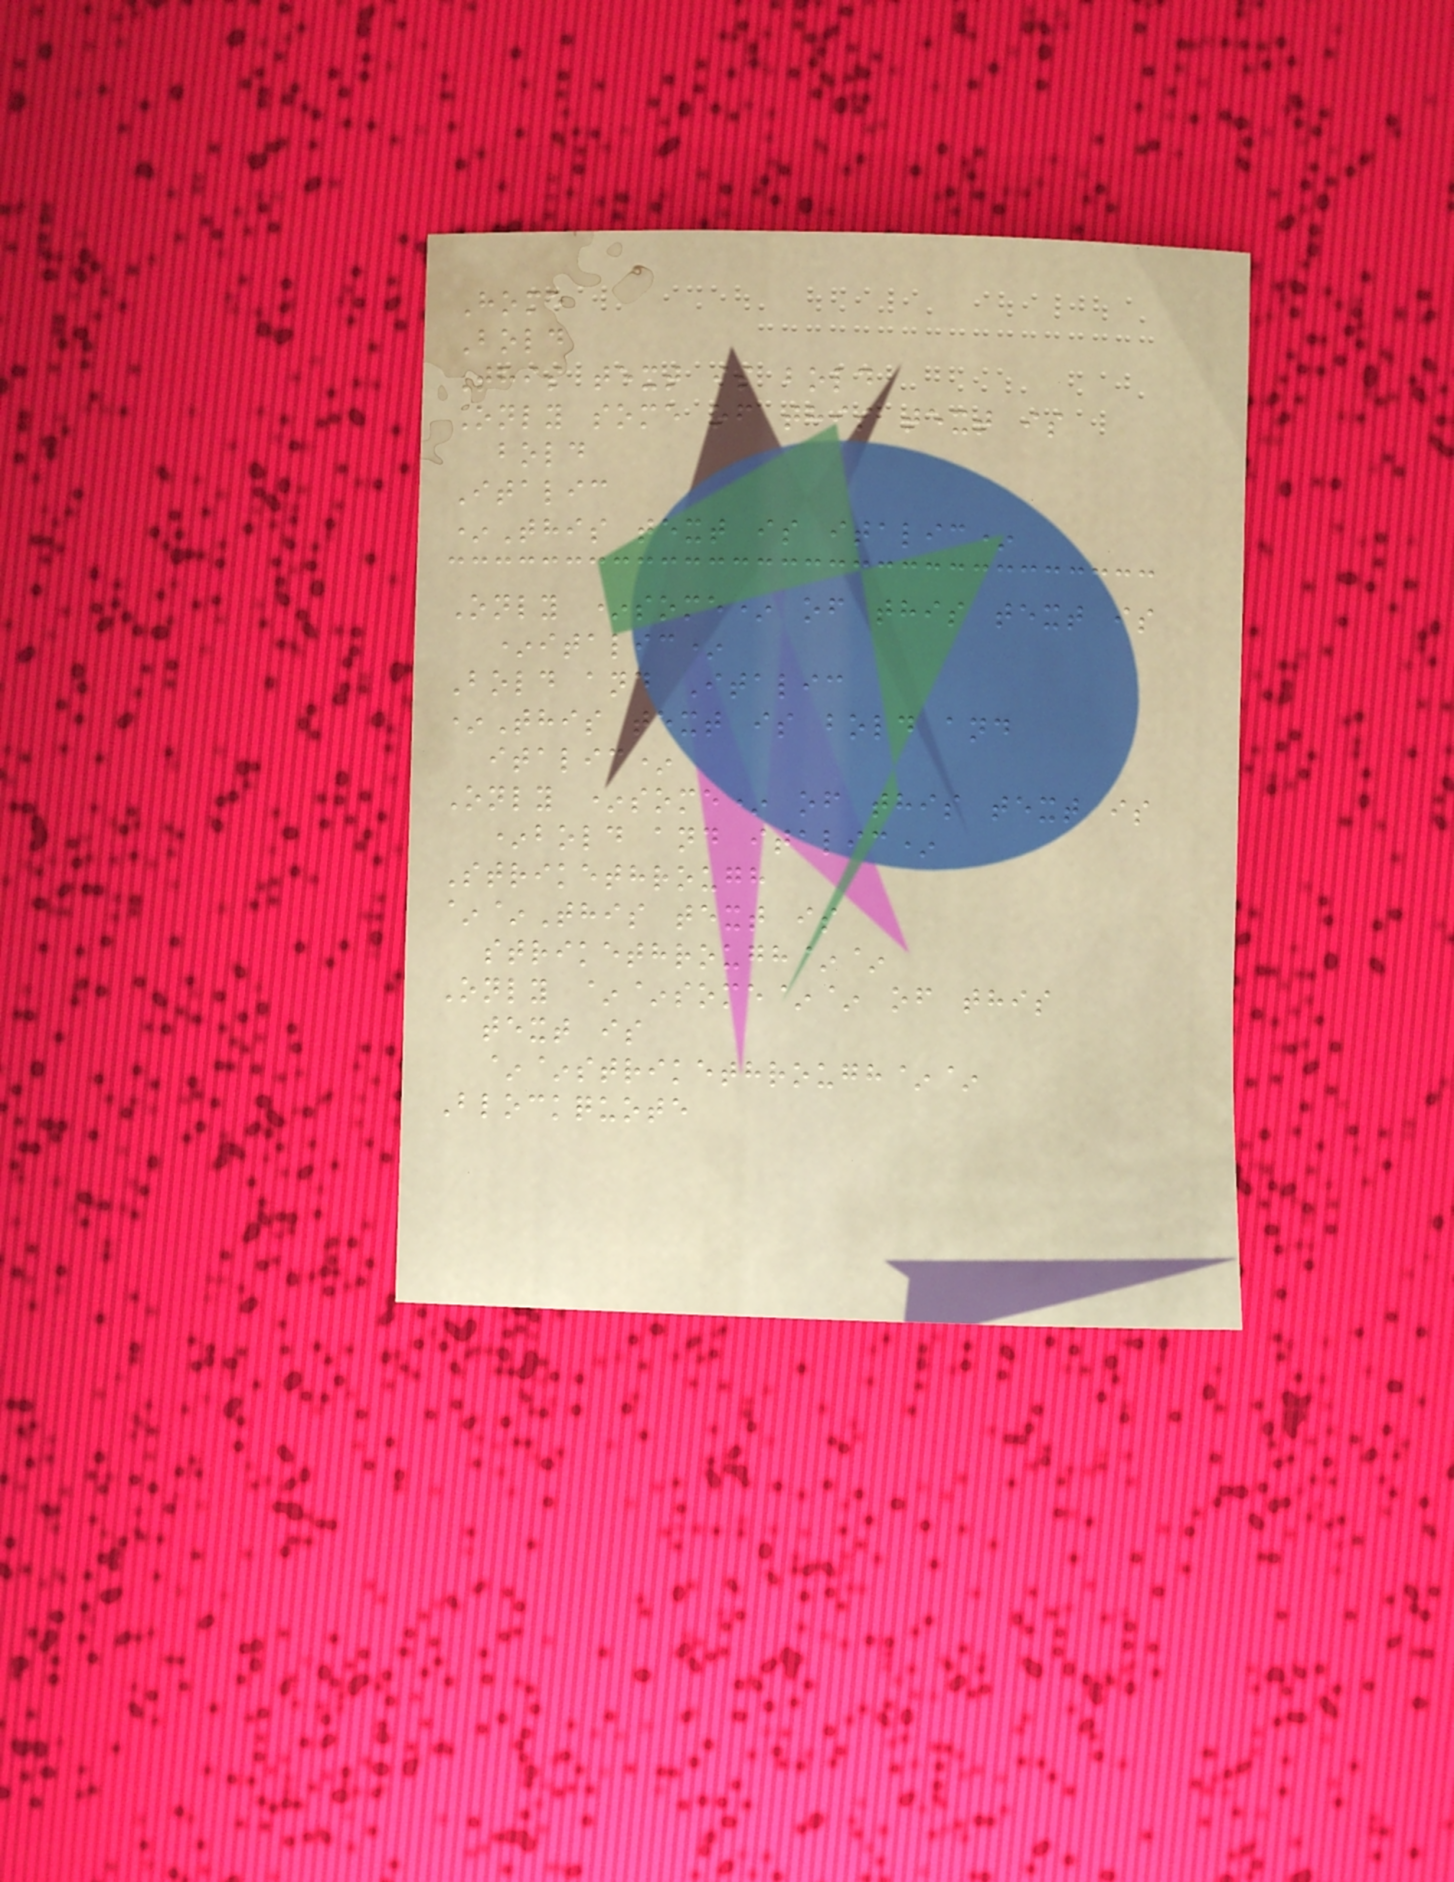Home
Bold
This text is bold
Only some of this text is
bold
Italic
*This text is italic*
Only *some* of this text is
*italic*
Bold and Italic
*This text is bold and
italic*
Only *some* of this text is
*bold and italic*
Strikethrough
~~This text is
strikethrough~~
Only ~~some~~ of this
text is
~~strikethrough~~
Blockquote
